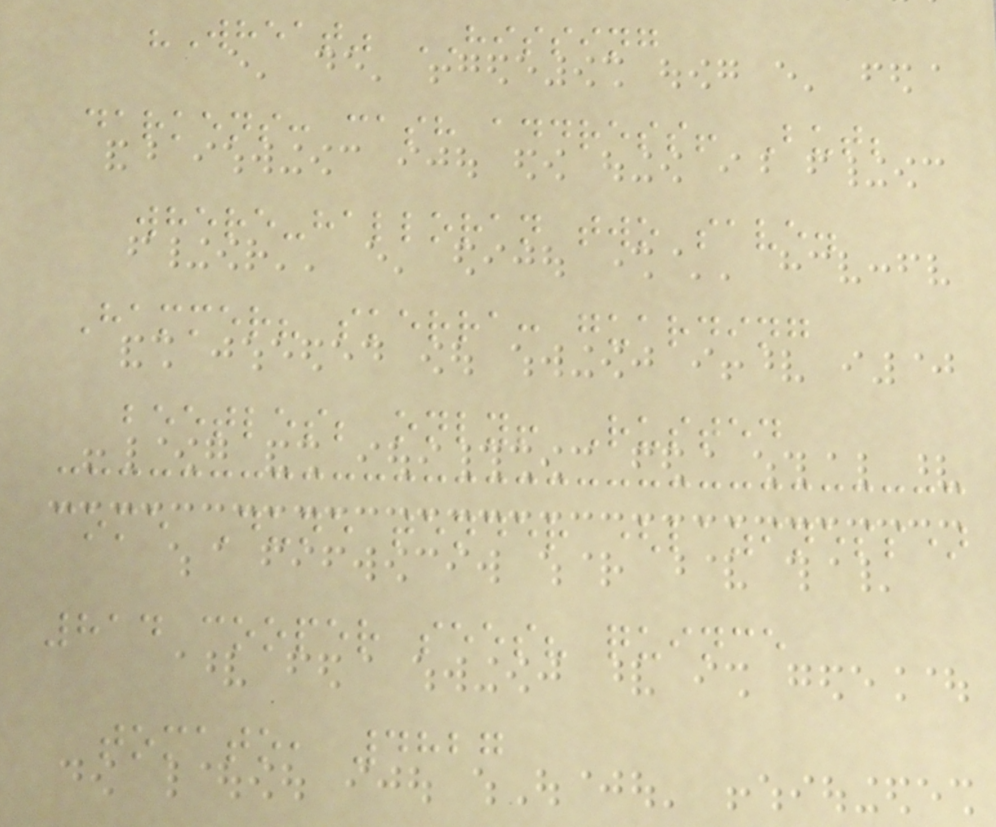"Wheat" HISSING
darkens: cash address! But;
where-halloran two save.
Hammer? skerra: guarding
beetles; only! Rusted
come Dune tender (laziness)
814 cooper sees? quince
tomato, 4827
